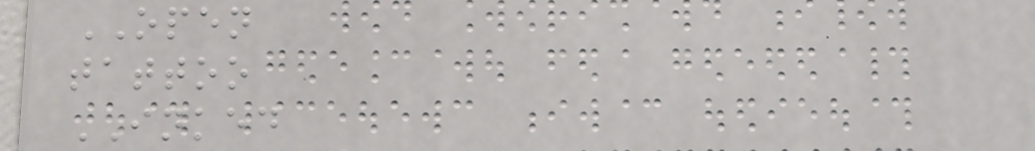OPEN
tattoo
INKED
